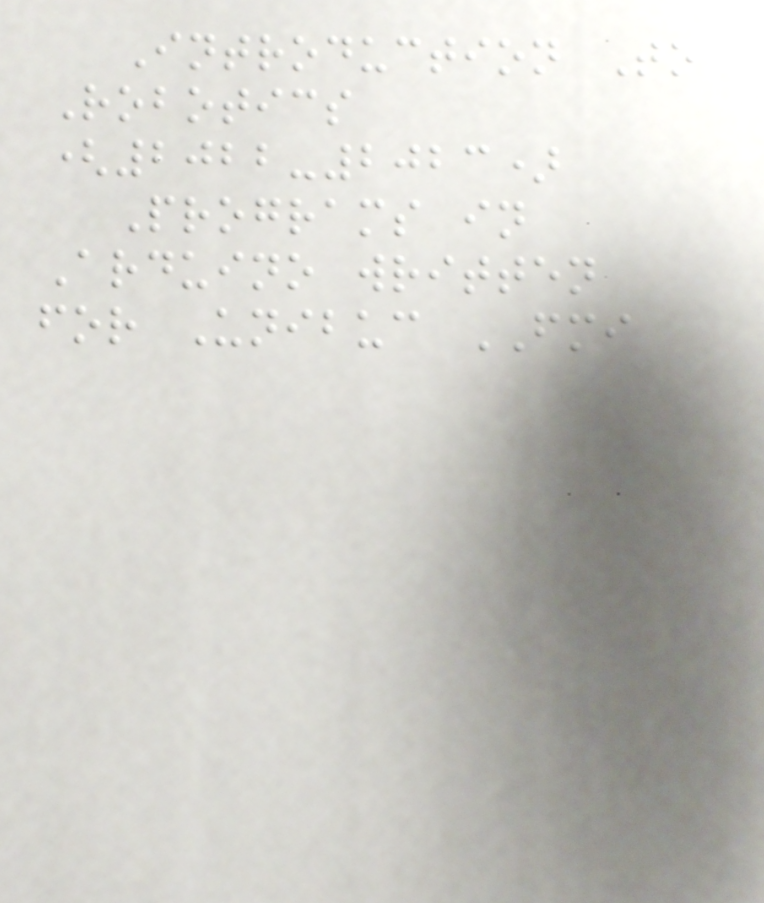Introduction To
Robotics
(2022-2023)
Programs in
Arduino written
for Unibuc FMI
